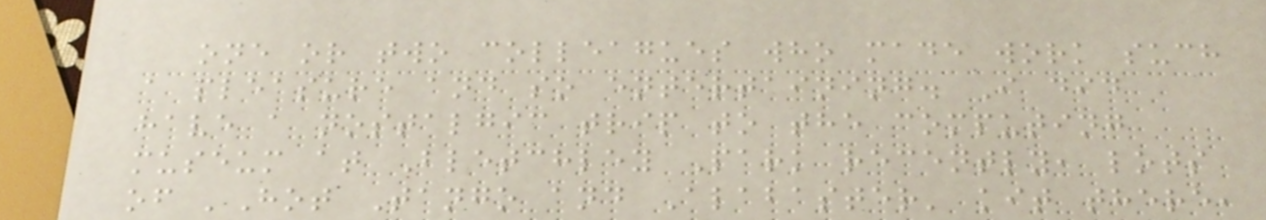one or two colleagues who made work such
a pleasure and so entertaining. I did
have a nostalgic trip to the computing
museum at Bletchley Park recently, lots
of 'Hot Tango and Alabaster' kit there,
